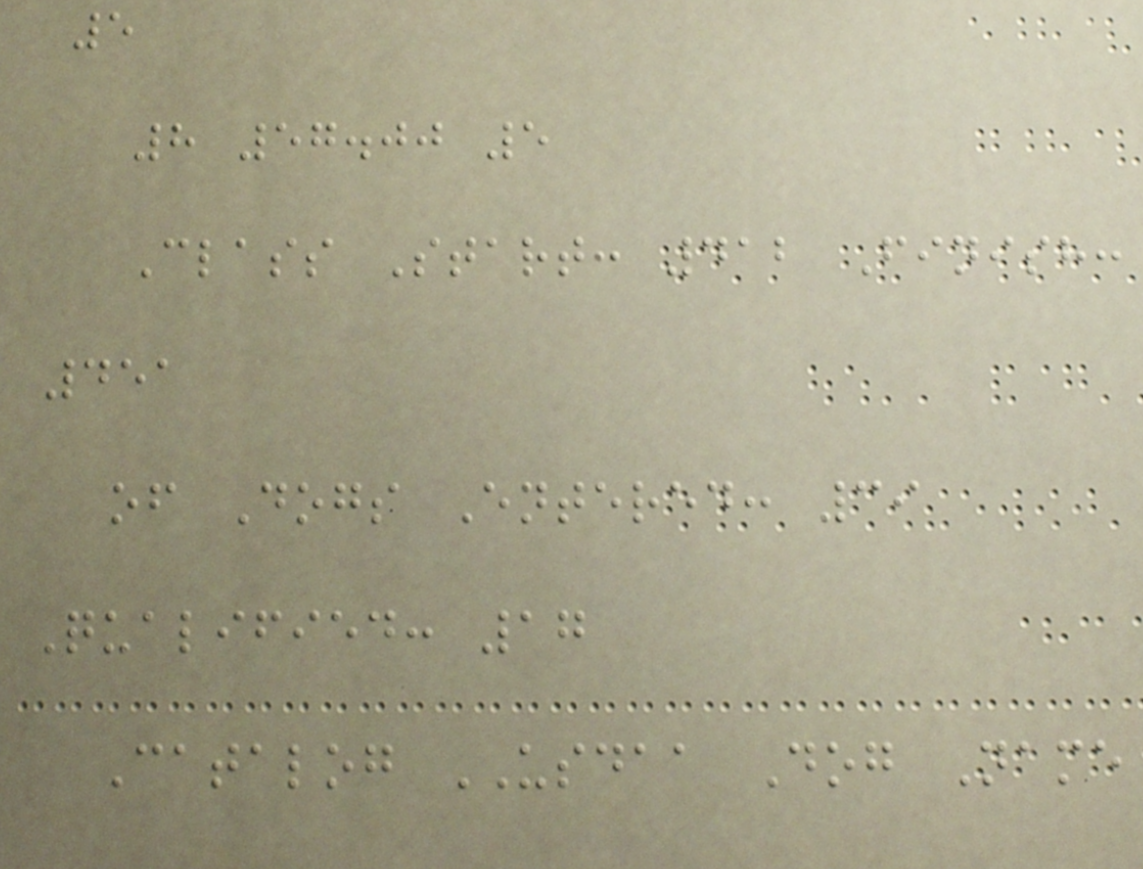5
8 57.00 5
Class Start: 412 Finish:
451
of Dogs Entered: 39
Qualified: 17
Catalog USDAA Dog Name
